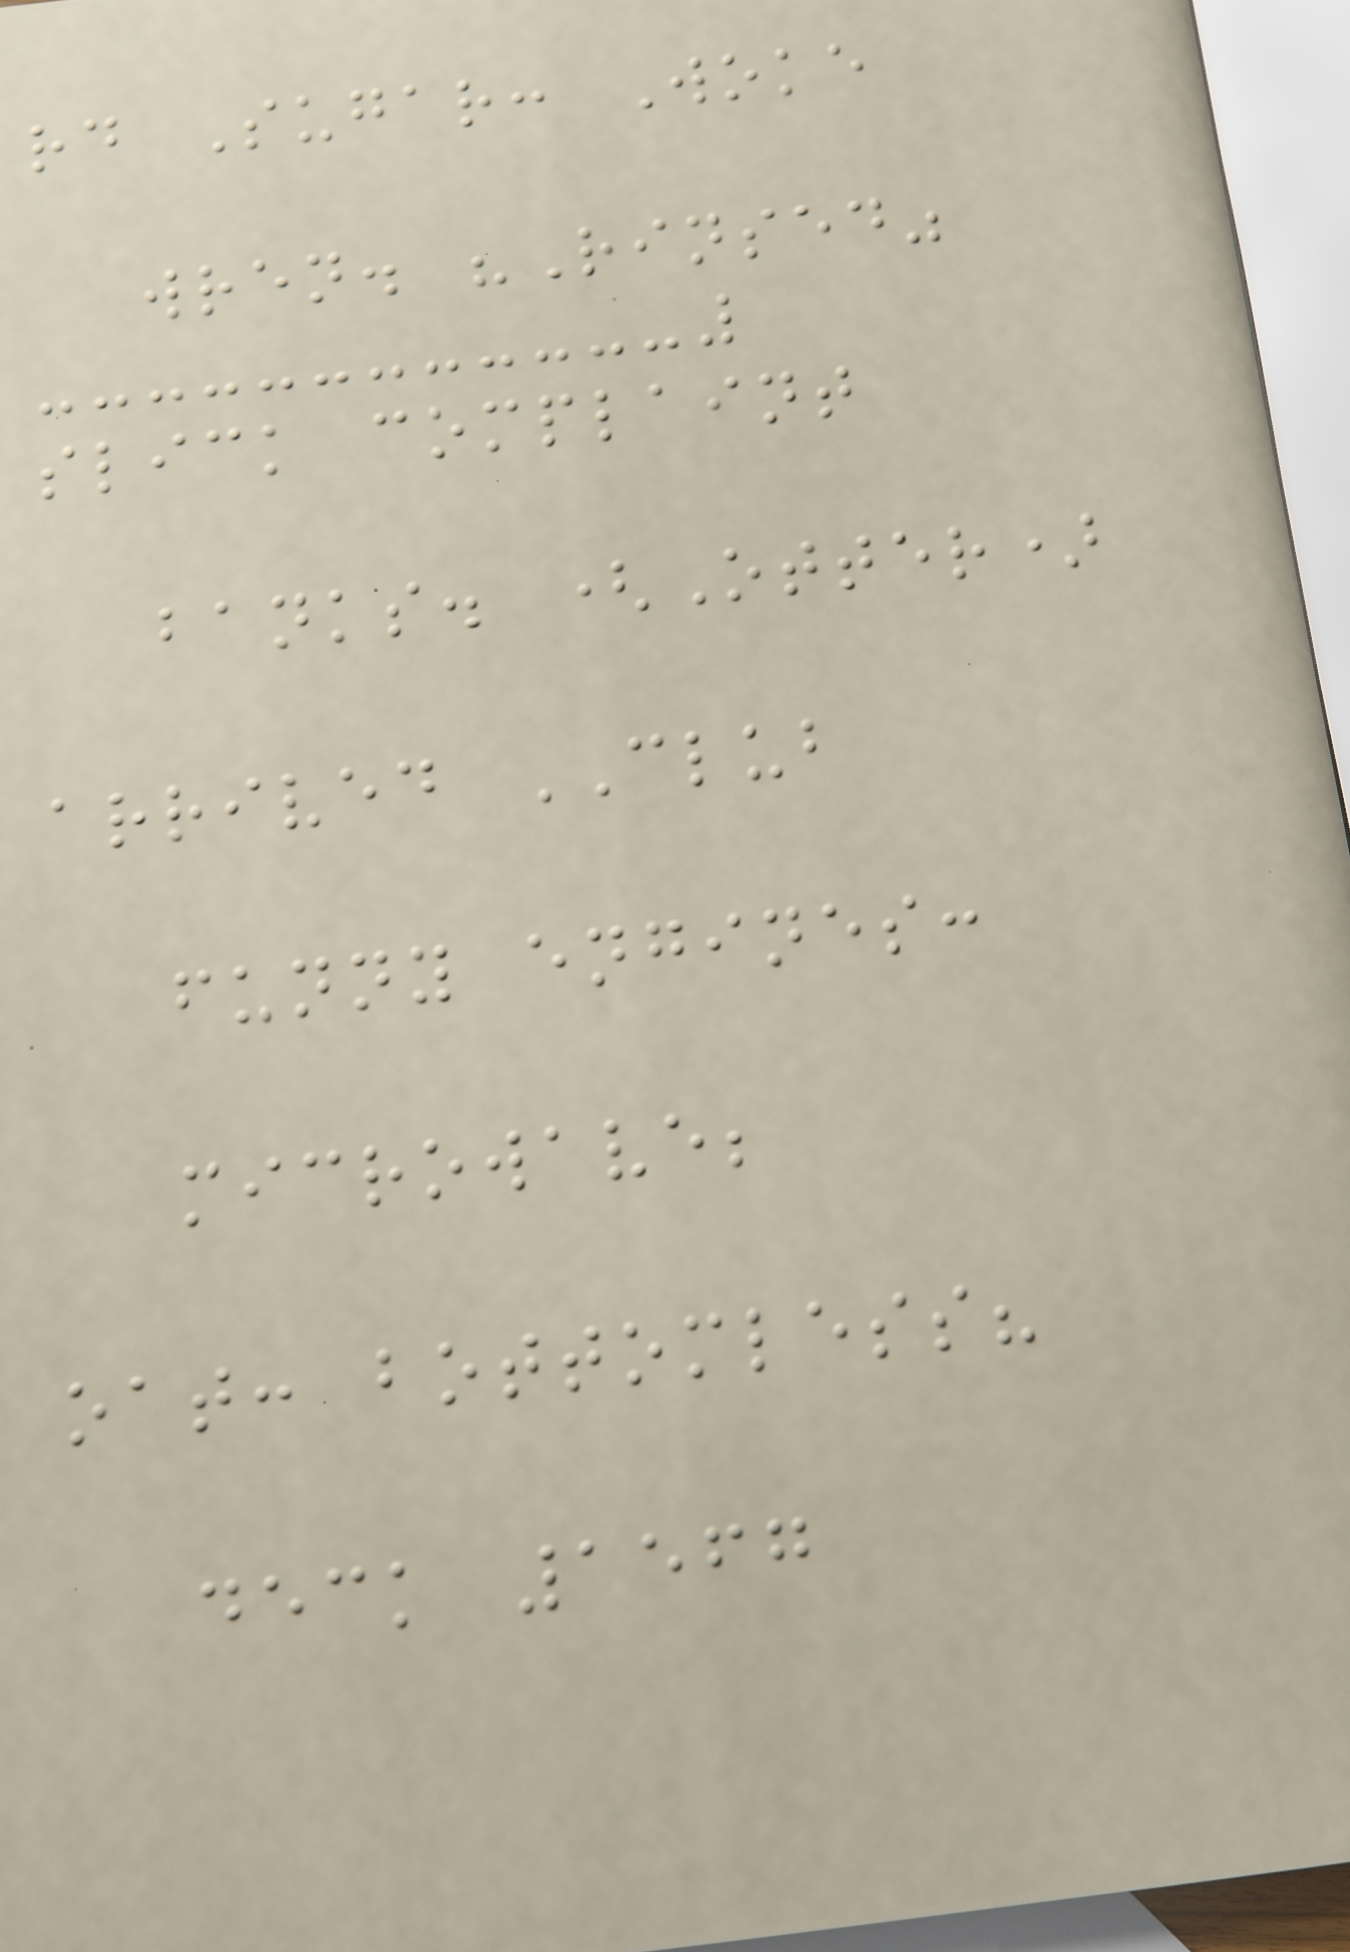rd Sugar: Woke
wren. "Rinsed"
slick complaint
banks. (Otter)
arrived CLUB
funny engines:
microwave;
oat: bottomless?
deck 1567
